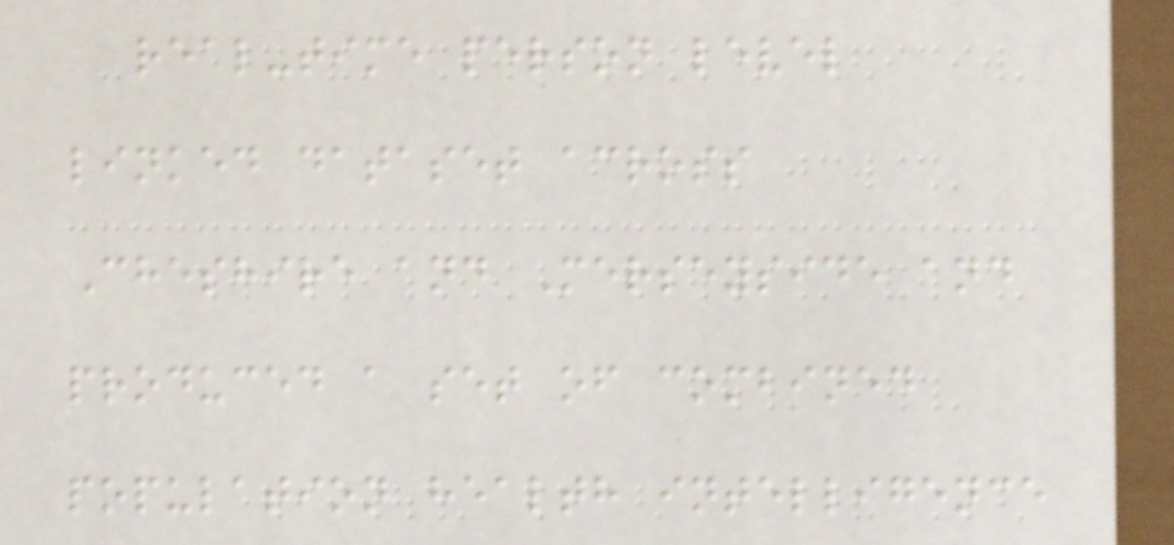real-time person level
linked dataset across
Cheshire and Merseyside and
produced a set of combined
population health intelligence
